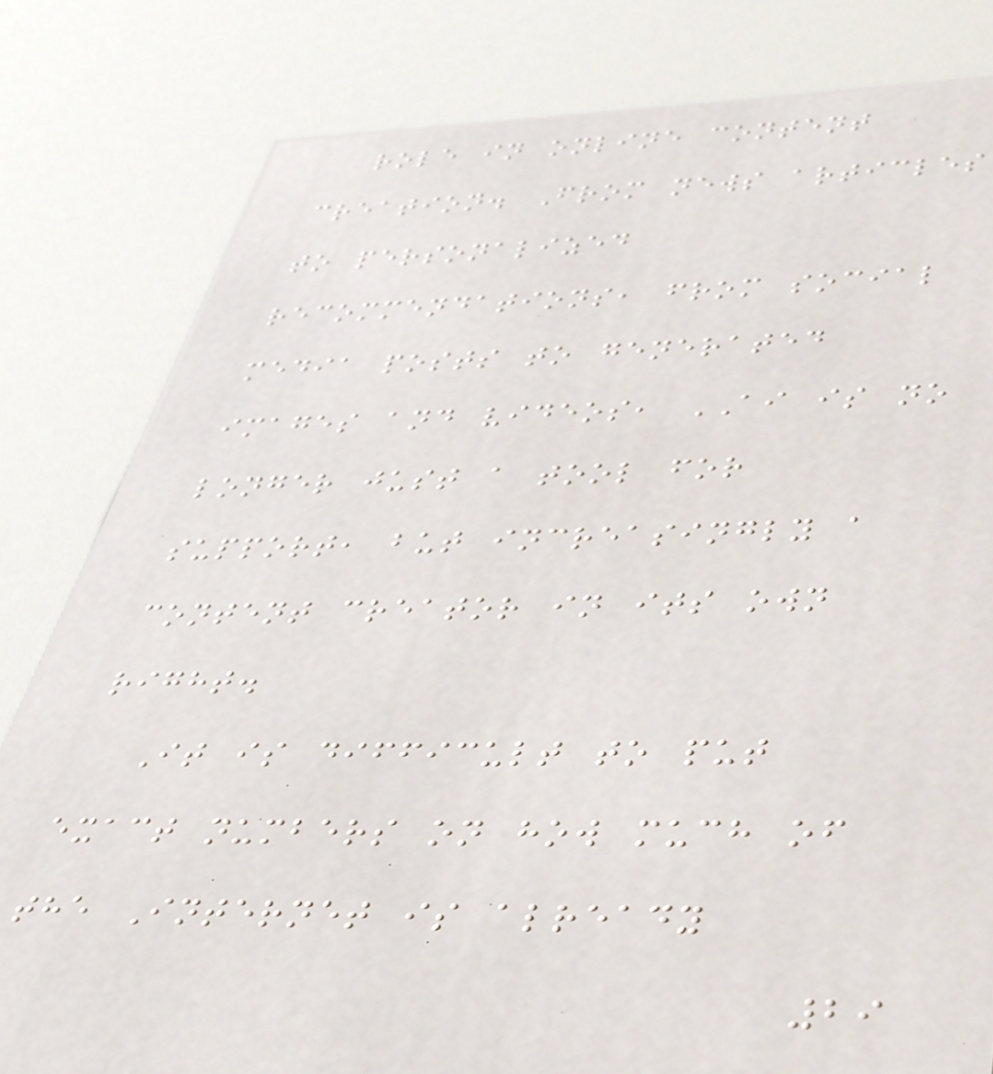role in online content
creation. From news articles
to personalized
recommendations, from social
media posts to generated
images and videos, AI is no
longer just a tool for
support, but increasingly a
content creator in its own
right.
It is difficult to put
exact numbers on how much of
the Internet is already
29
